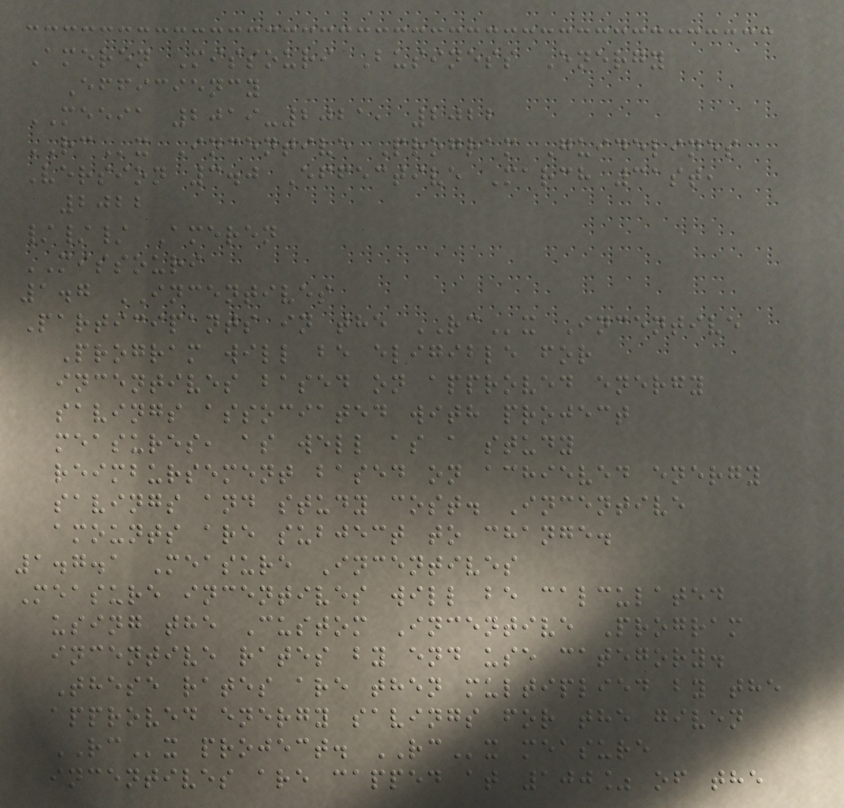Ameren Missouri Business Energy
Efficiency
MEEIA 2019-2021, 2022
RCx Incentive Program Guidelines
Version 3.0 Effective March 31st,
2022
/// Ameren
MISSOURI
1.7 INCENTIVES
Participants in the RCx Incentive
Program will be eligible for
incentives based on approved energy
savings associated with project
measures, as well as a study
reimbursement based on achieved energy
savings and study cost. Incentive
amounts are subject to change.
1.7.1 Measure Incentives
Measure incentives will be calculated
using the Custom Incentive Program
incentive rates by end use category.
These rates are then multiplied by the
approved energy savings for the given
RCx project. RCx measure
incentives are capped at 100% of the
